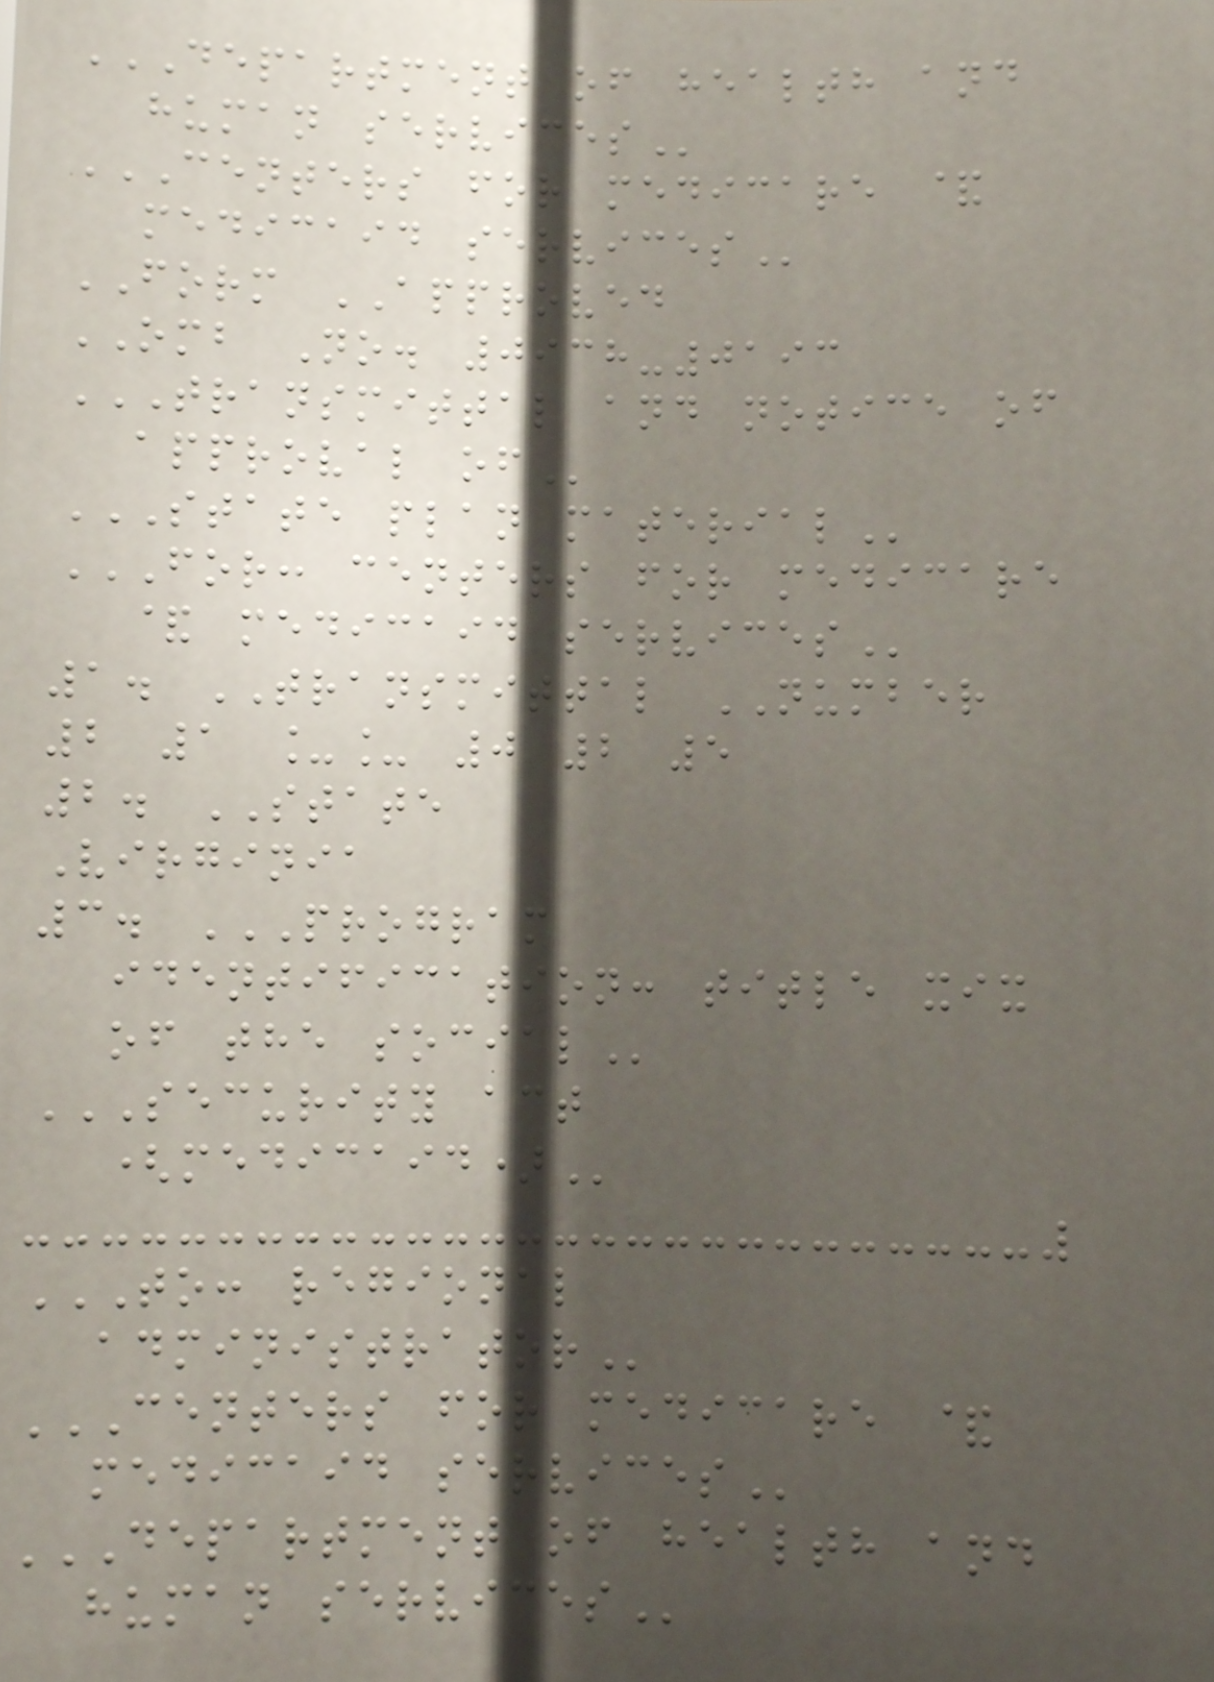DEPARTMENT OF HEALTH AND
HUMAN SERVICES
CENTERS FOR MEDICARE &
MEDICAID SERVICES
FORM APPROVED
OMB No. 0938-0193
TRANSMITTAL AND NOTICE OF
APPROVAL OF
STATE PLAN MATERIAL
FOR: CENTERS FOR MEDICARE
& MEDICAID SERVICES
1. TRANSMITTAL NUMBER
2 1 __ 0 2 5
2. STATE
Virginia
3. PROGRAM
IDENTIFICATION: TITLE XIX
OF THE SOCIAL
SECURITY ACT
(MEDICAID)
TO: REGIONAL
ADMINISTRATOR
CENTERS FOR MEDICARE &
MEDICAID SERVICES
DEPARTMENT OF HEALTH AND
HUMAN SERVICES
